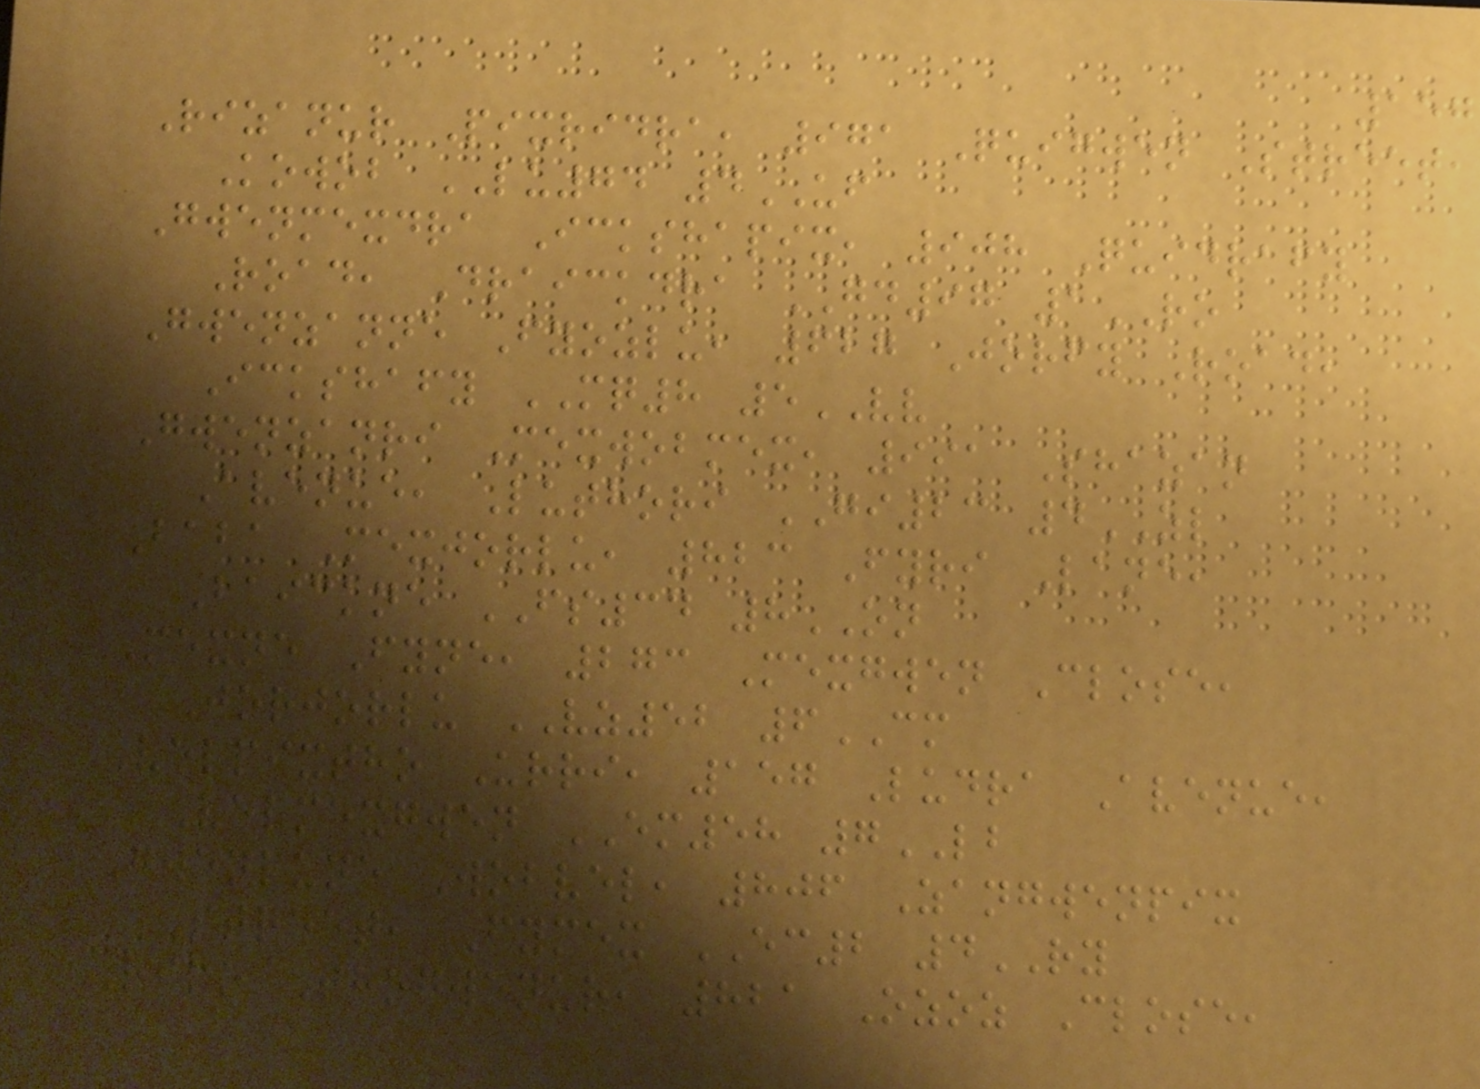157
Rizanur Pixridra, 971 Quigwen Street,
Kowob LU74 4UF
Gwenmexdra Ickshapix, 908 Quidrafy
Road, Draickdra GD97 1RO
Gwenzanne Fyozlu, 627 Jorfy Road,
Ickshafy MQ8 5VV
Gwenzanri Mexwobmex, 991 Shazan
Avenue, Luthori GI23 4ZL
Baba Mexjorlu, 823 Fyri Lane,
Baickne FS34 8ON
Mexne Fyne, 273 Mexgwen Close,
Jorjorlu VZ52 6CM
Velpixtho Urri, 157 Ludra Avenue,
Velmexgwen EM58 7LB
Gwenlune Wobvel, 806 Zangwenpix
Street, Fymex EC2 4RY
Riko Thogwenur, 821 Ozoz Close,
